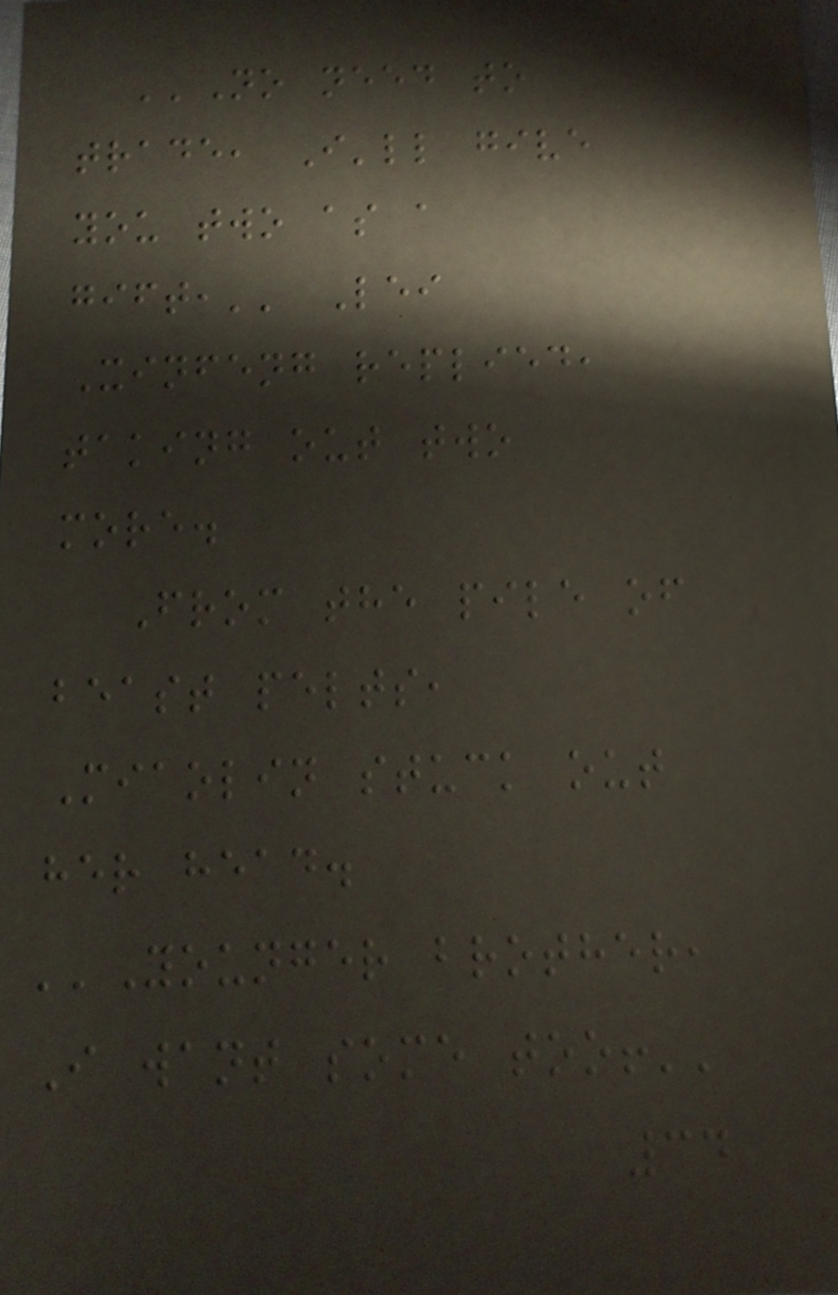''No need to
trade, I'll give
you two as a
gift,'' Lei
Xinfeng replied,
taking out two
more.
From the pile of
beast pelts,
Miaolin stuck out
her head.
''Younger brother,
I want some too!''
34
